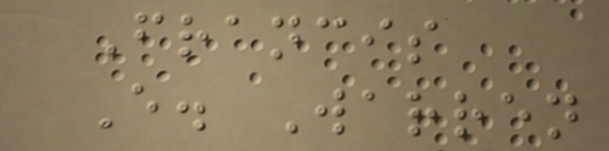Francis
E. Warren
